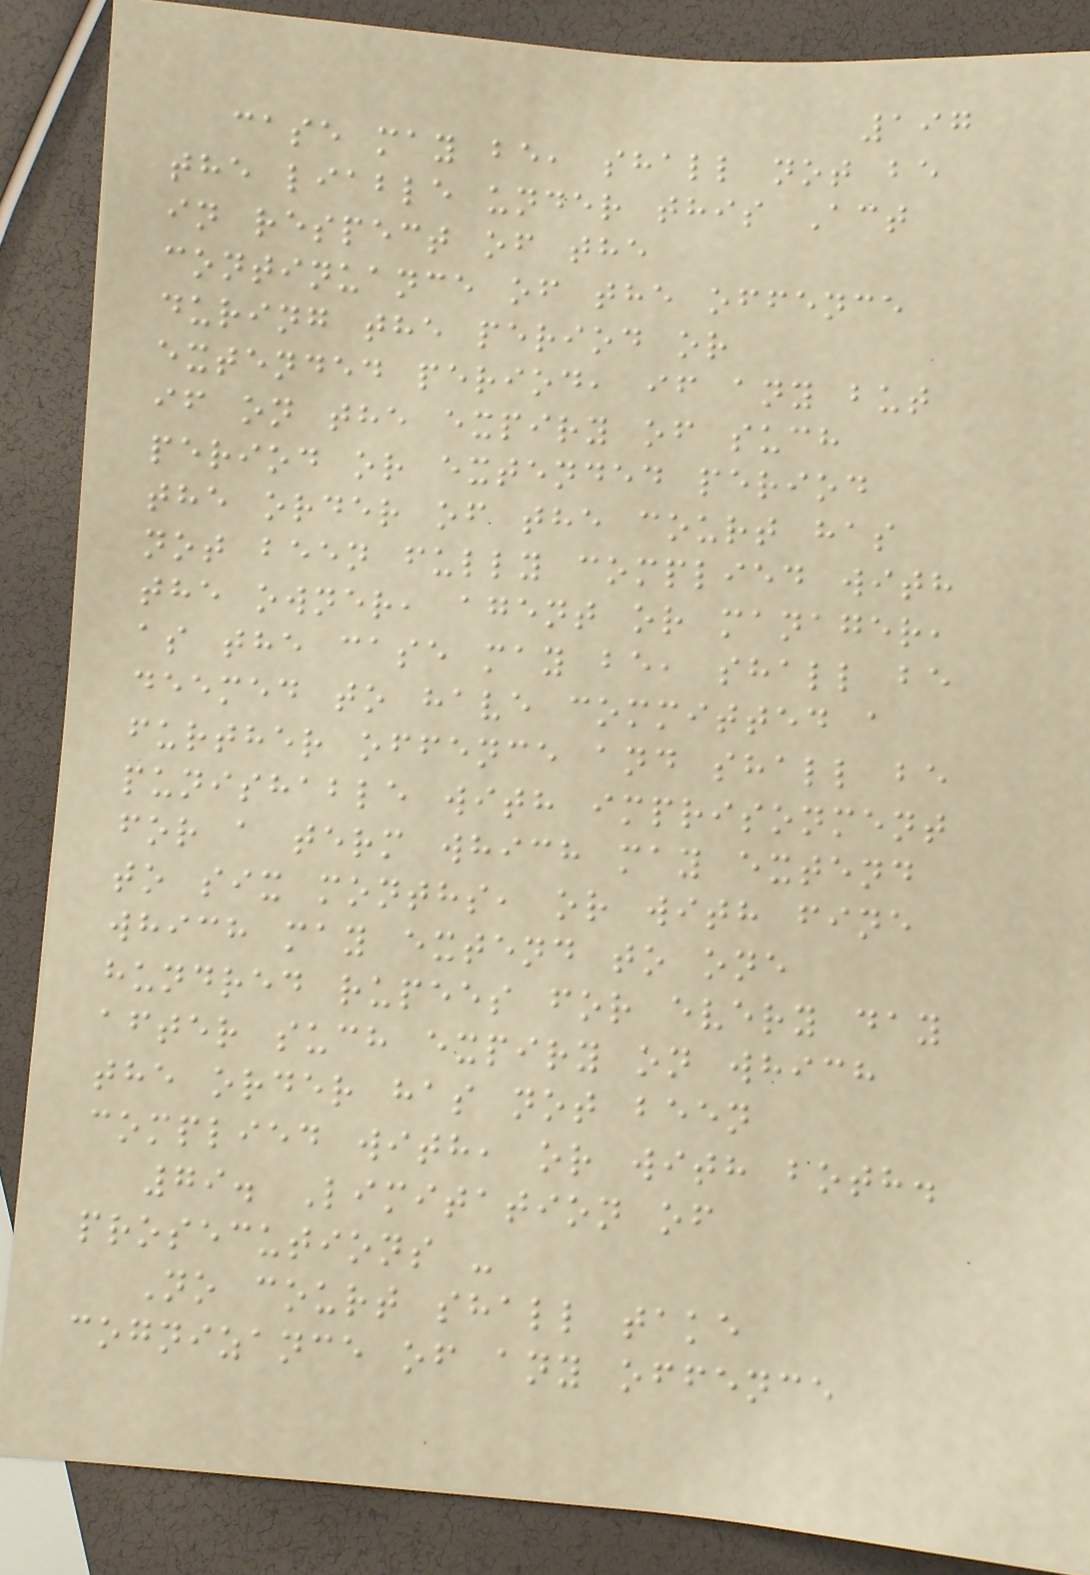197
case may be, shall not be
the liable under this Act
in respect of the
continuance of the offence
during the period or
extended period, if any but
if on the expiry of such
period or extended period
the order of the court has
not been fully complied with
the owner, agent or manager,
as the case may be, shall be
deemed to have committed a
further offence and shall be
punishable with imprisonment
for a term which may extend
to six months, or with fine
which may extend to one
hundred rupees for every day
after such expiry on which
the order has not been
complied with, or with both.
79. Limitation of
prosecutions -
No court shall take
cognizance of any offence
